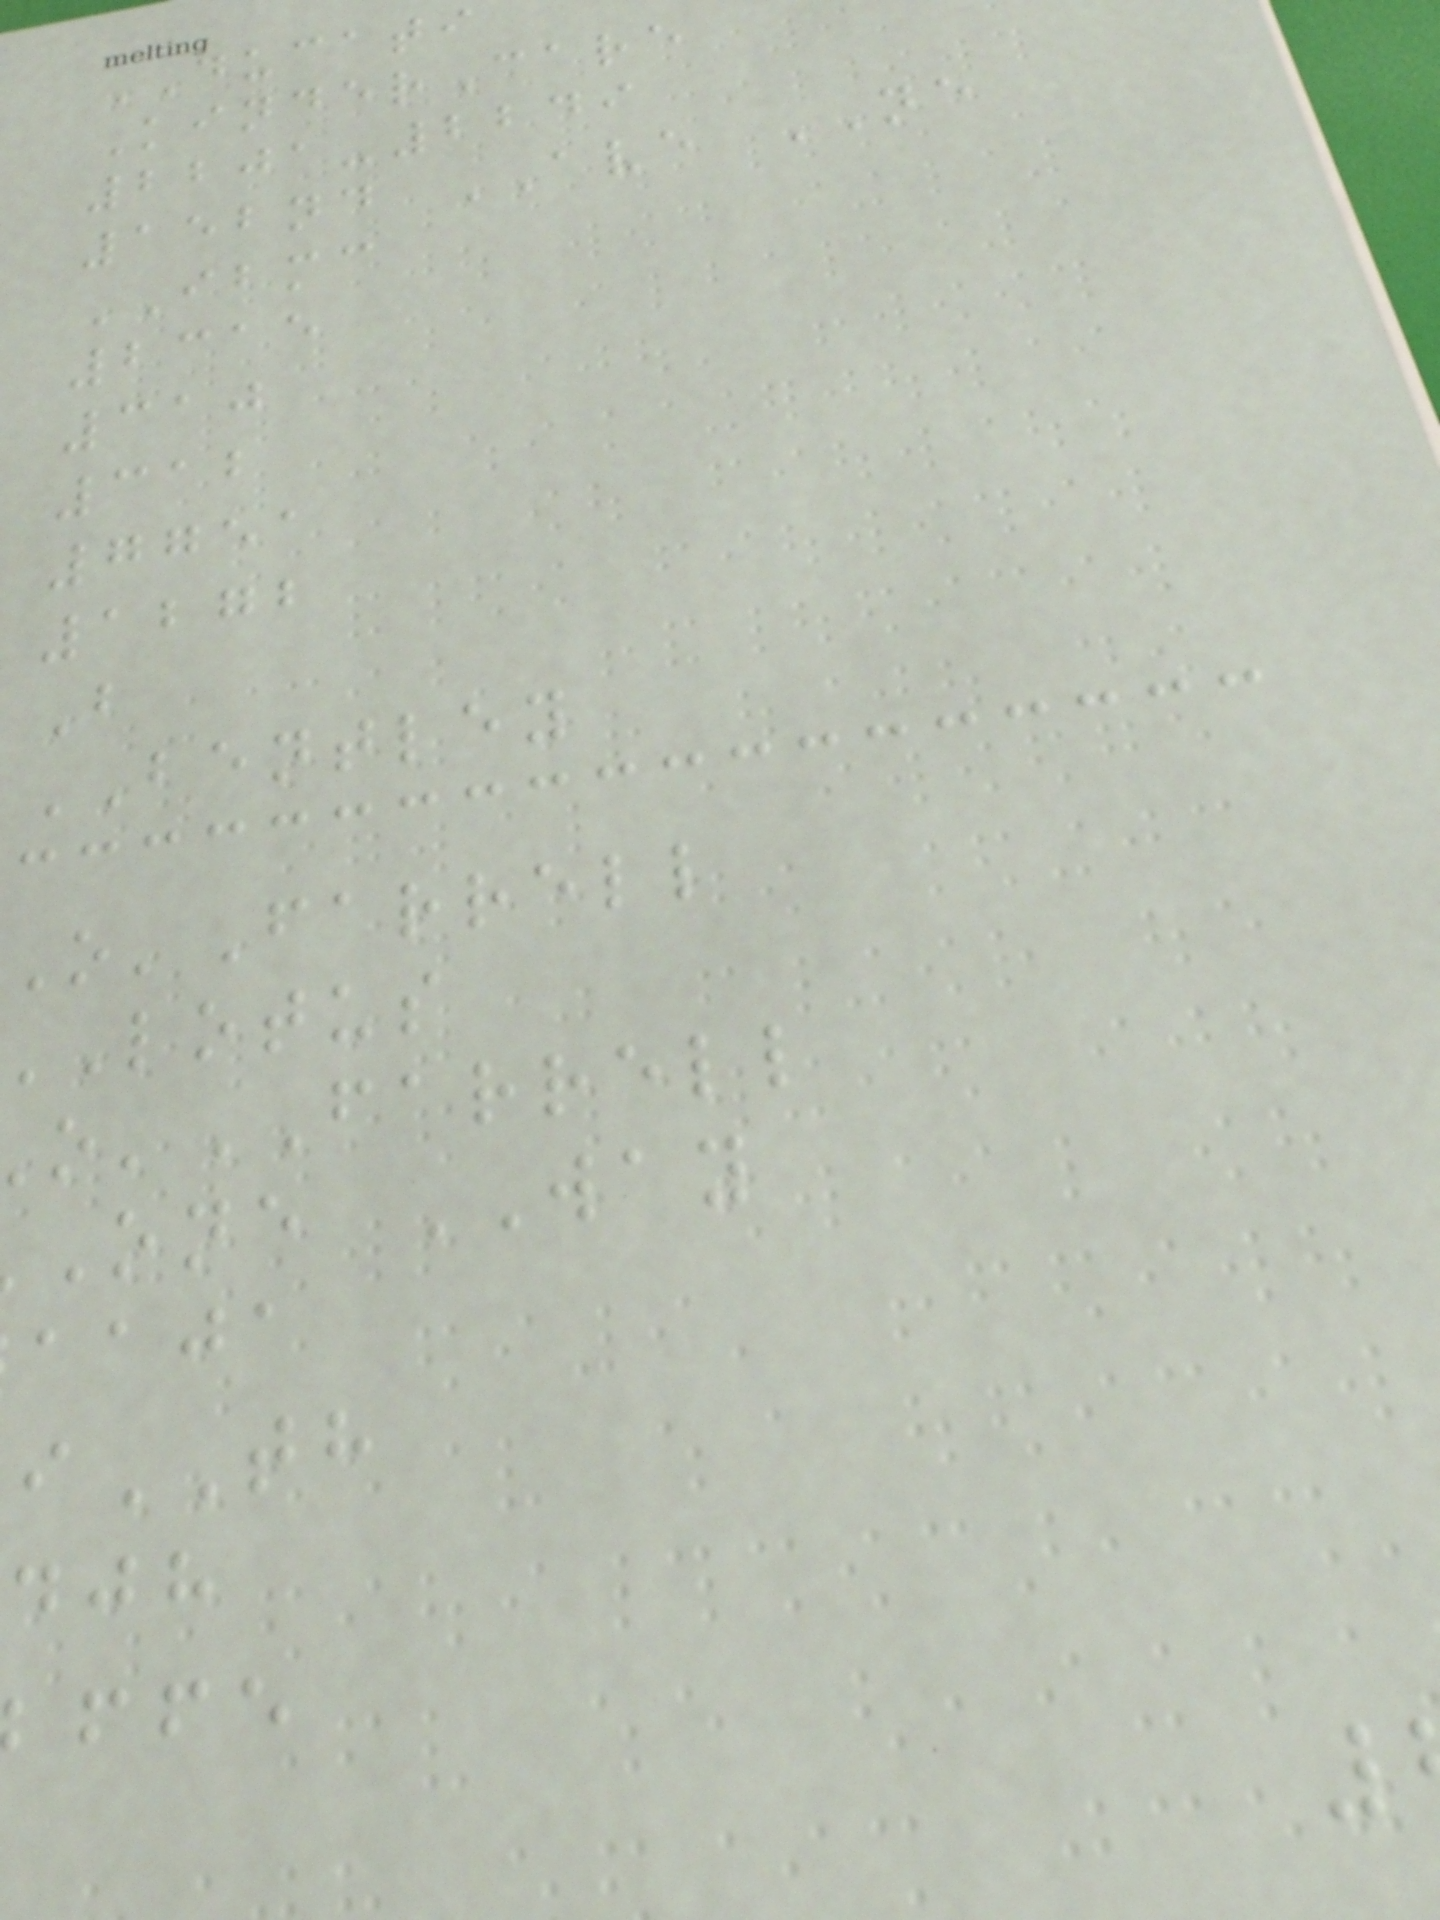DUCATI
KinderCare
2201-2249
152nd AVE NE
IBMC
2315
310
312
7751
1272
B
BENTLEY
O'Farrell
lotus
'FARRELL
one WAY
aaja
TH
